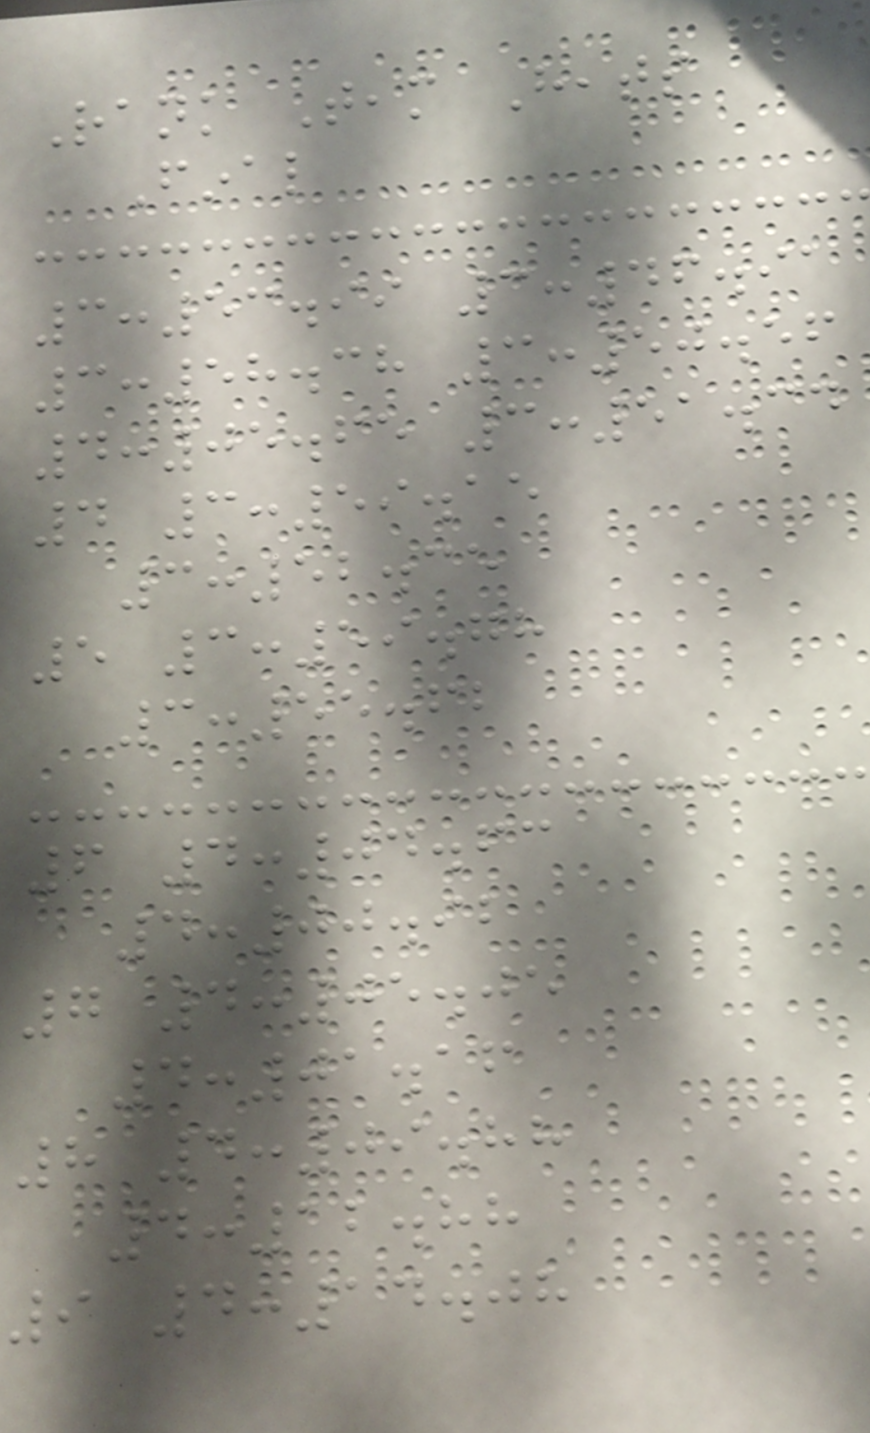Rank Team Heats
Final
3:53.99 3:46.91
3:58.38 3:50.56
4:05.65 3:51.34
4 3:59.15
3:52.35
5 3:59.78
3:55.62
6 4:04.63
4:00.92
7 4:05.05
4:01.16
8 4:09.88
4:12.88
9 4:14.08
